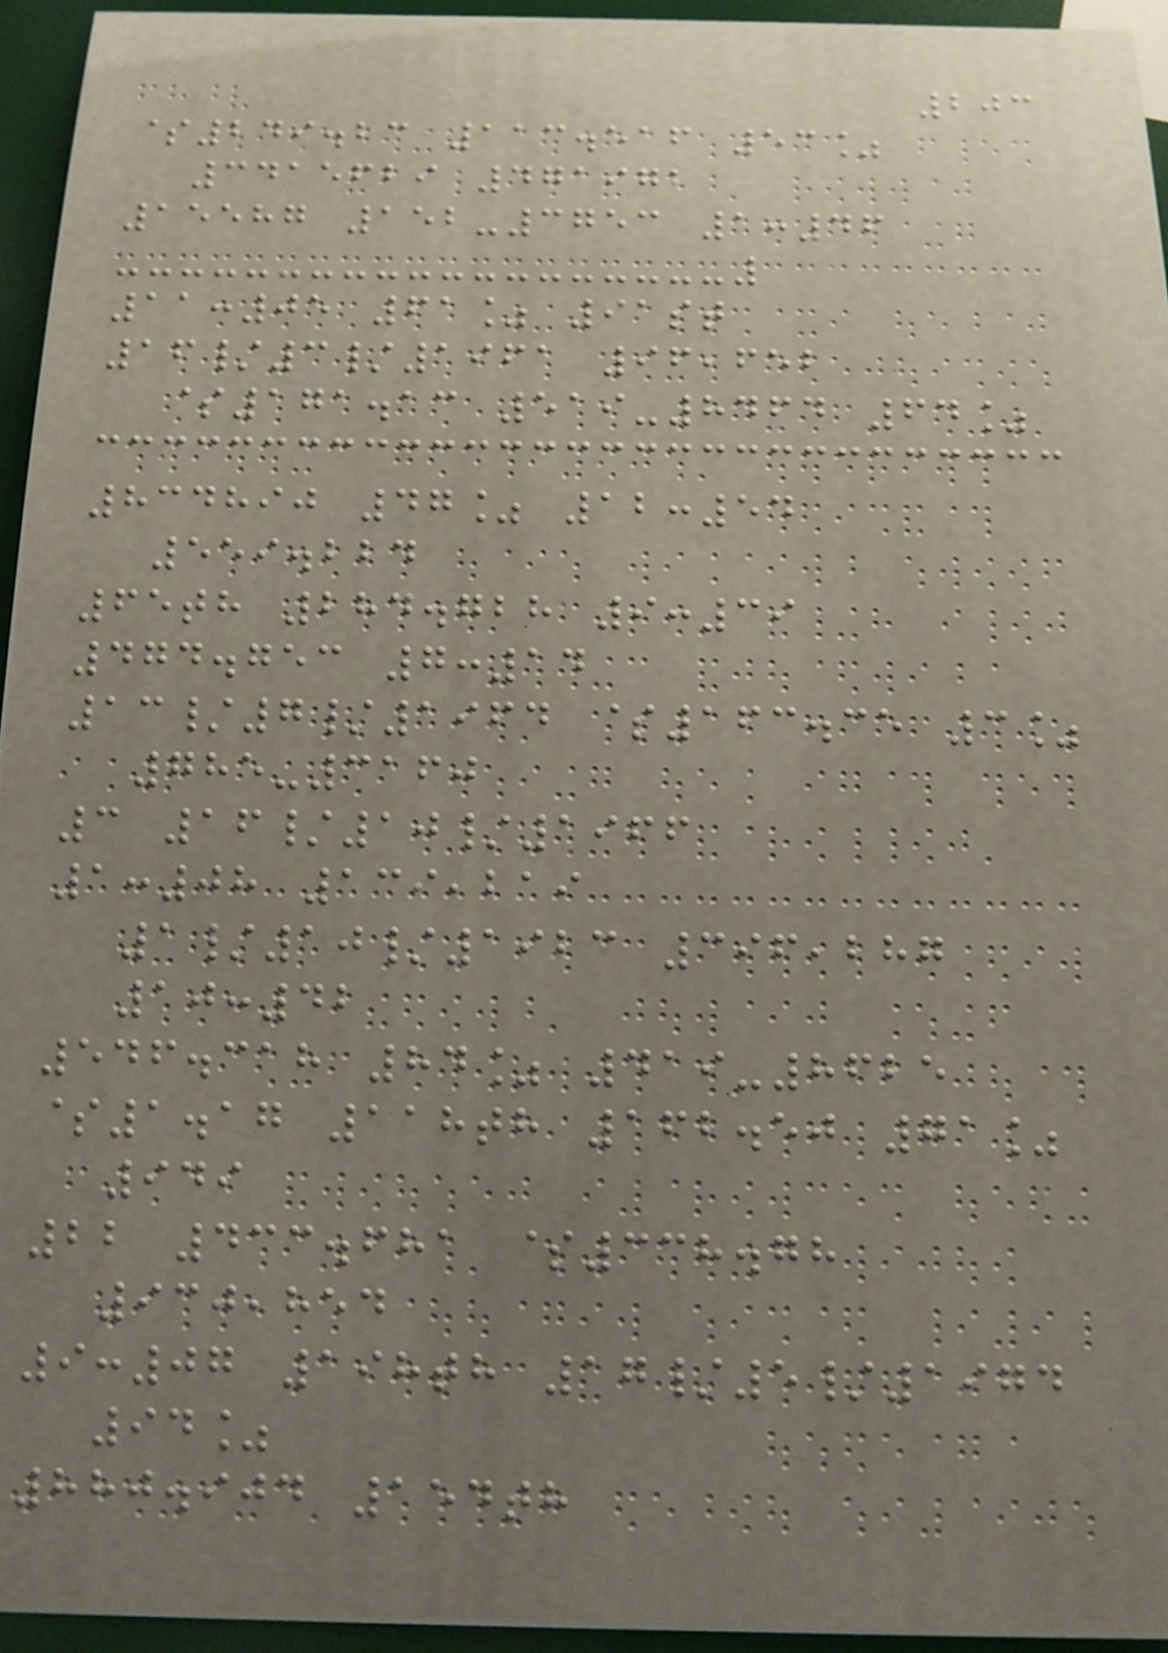203
$249.23 113.516 53%
3415629 471972
15587 152-3753 1:46
11:05 61% 91st
16/3/1961 96,652
$171.13 519-8464 64%
834890 47% 12:54
559.224
65th 284.728 9:39
474.753 7:14
13/7/1964 $163.35 3%
785-3160
3 16/10/1966
1:08 139,219
1/10/1923 396,287
10:42
546.318 84% 419-8625
$1.17 118th 162.50 71%
949
22 433.681 $338.78
930,854
9:07 198th 17/5/1974
94%
880.904 154th
